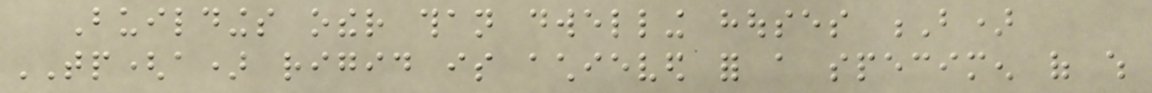Buildings other than dwelling houses B)
TP(a) rigid is achieved for a specimen of which
